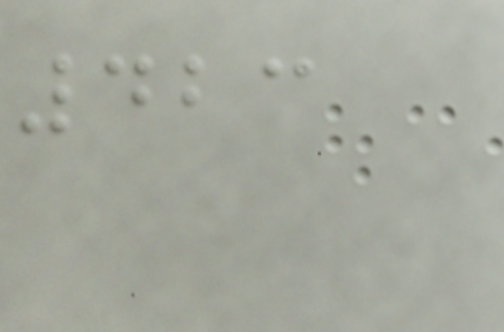423
